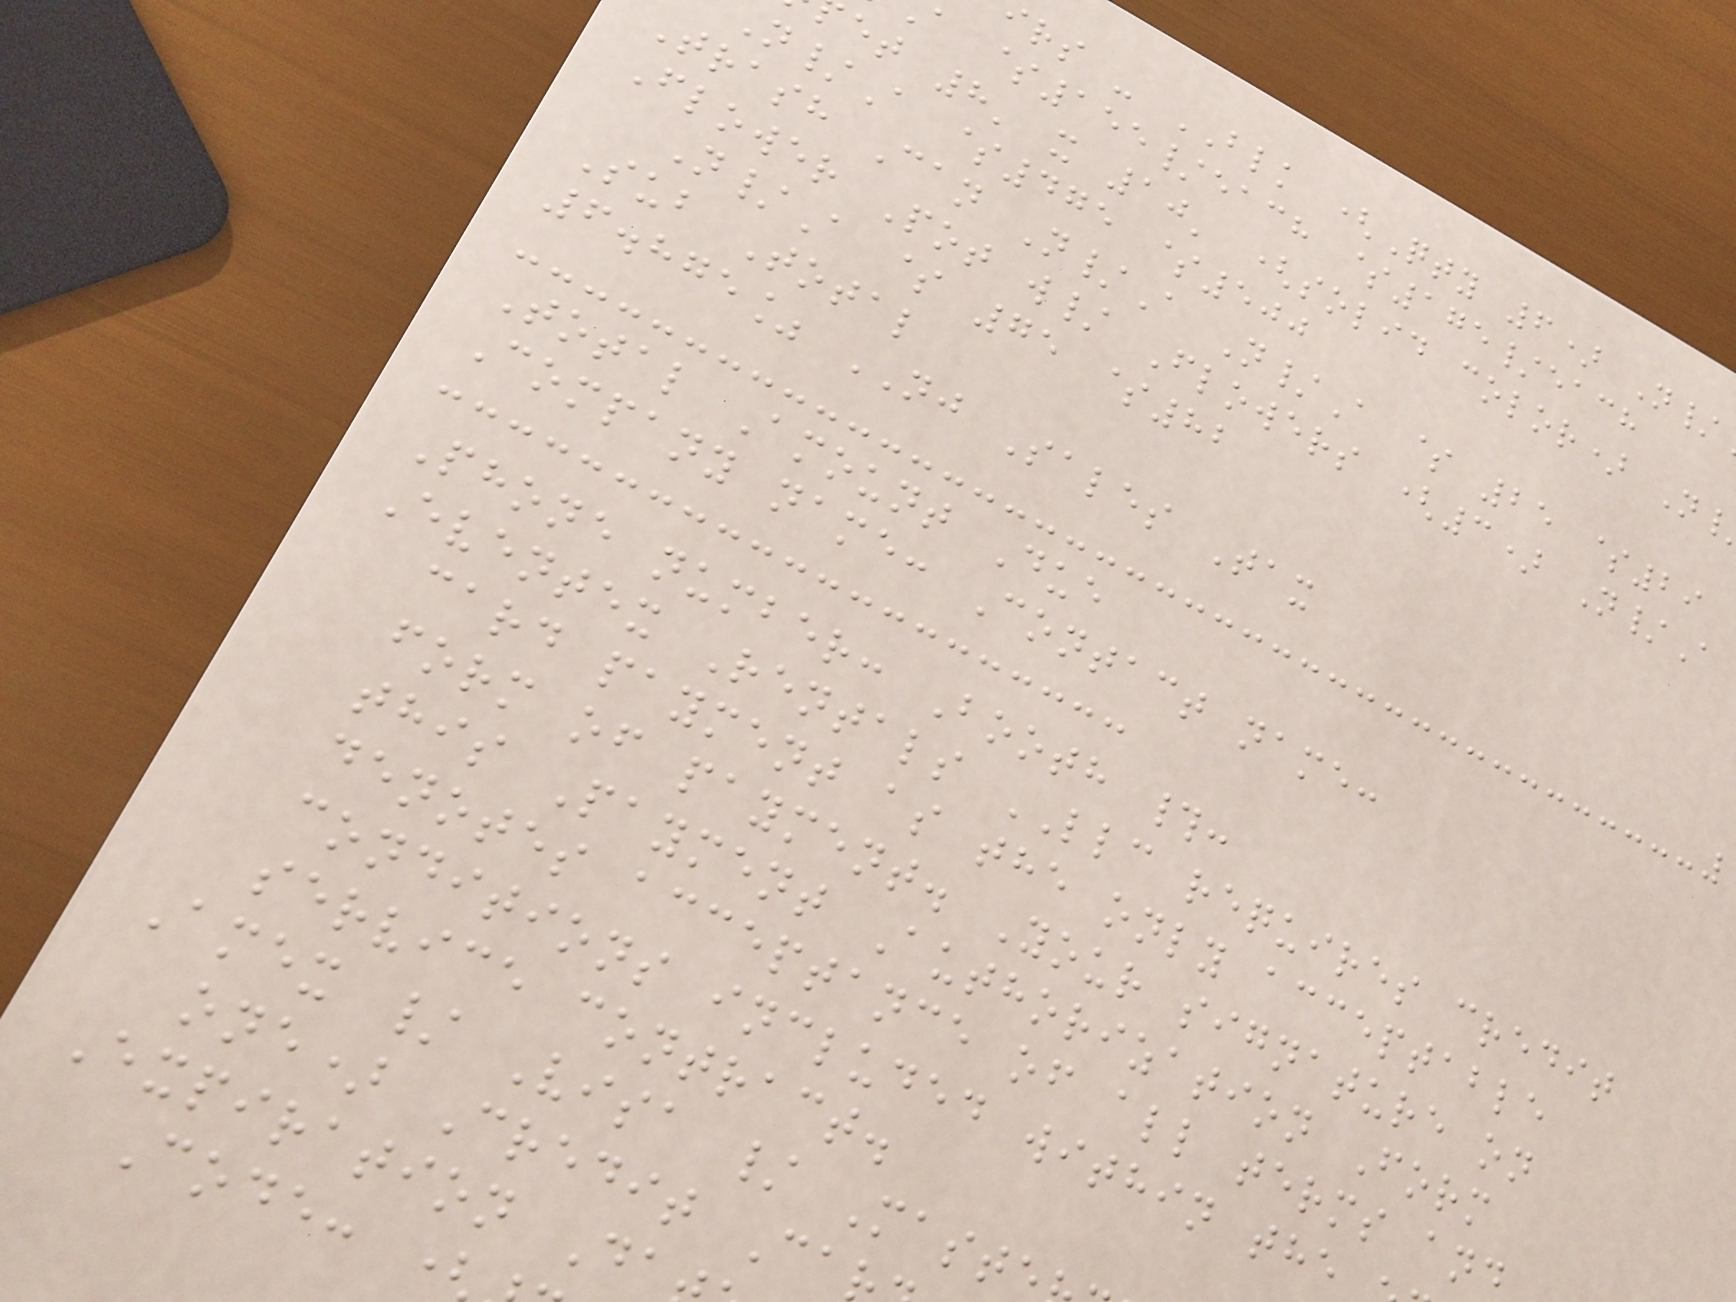irs - BLK (Qty 6) N/
a $155/each $175/each
et 8' x 10' (solid color) N
N/A $475 $500
Trash Can N/A N/A $ 25 $29
Flower Pot w/ Flowers (3) N/A
N/A $ 75 $82
Sub Total
6.875% NJ Sales Tax
Total Amount Due
Company name: Contact name:
Phone number: Booth #:
Eventex Rentals LLC requires credit
card payment as the only acceptable
form of payment. Your signature on
this Payment Authorization Form
denotes acceptance of all terms and
conditions included within the
service contract.
Amex / Visa / Mast
one) Credit Ca
Expiration Da
